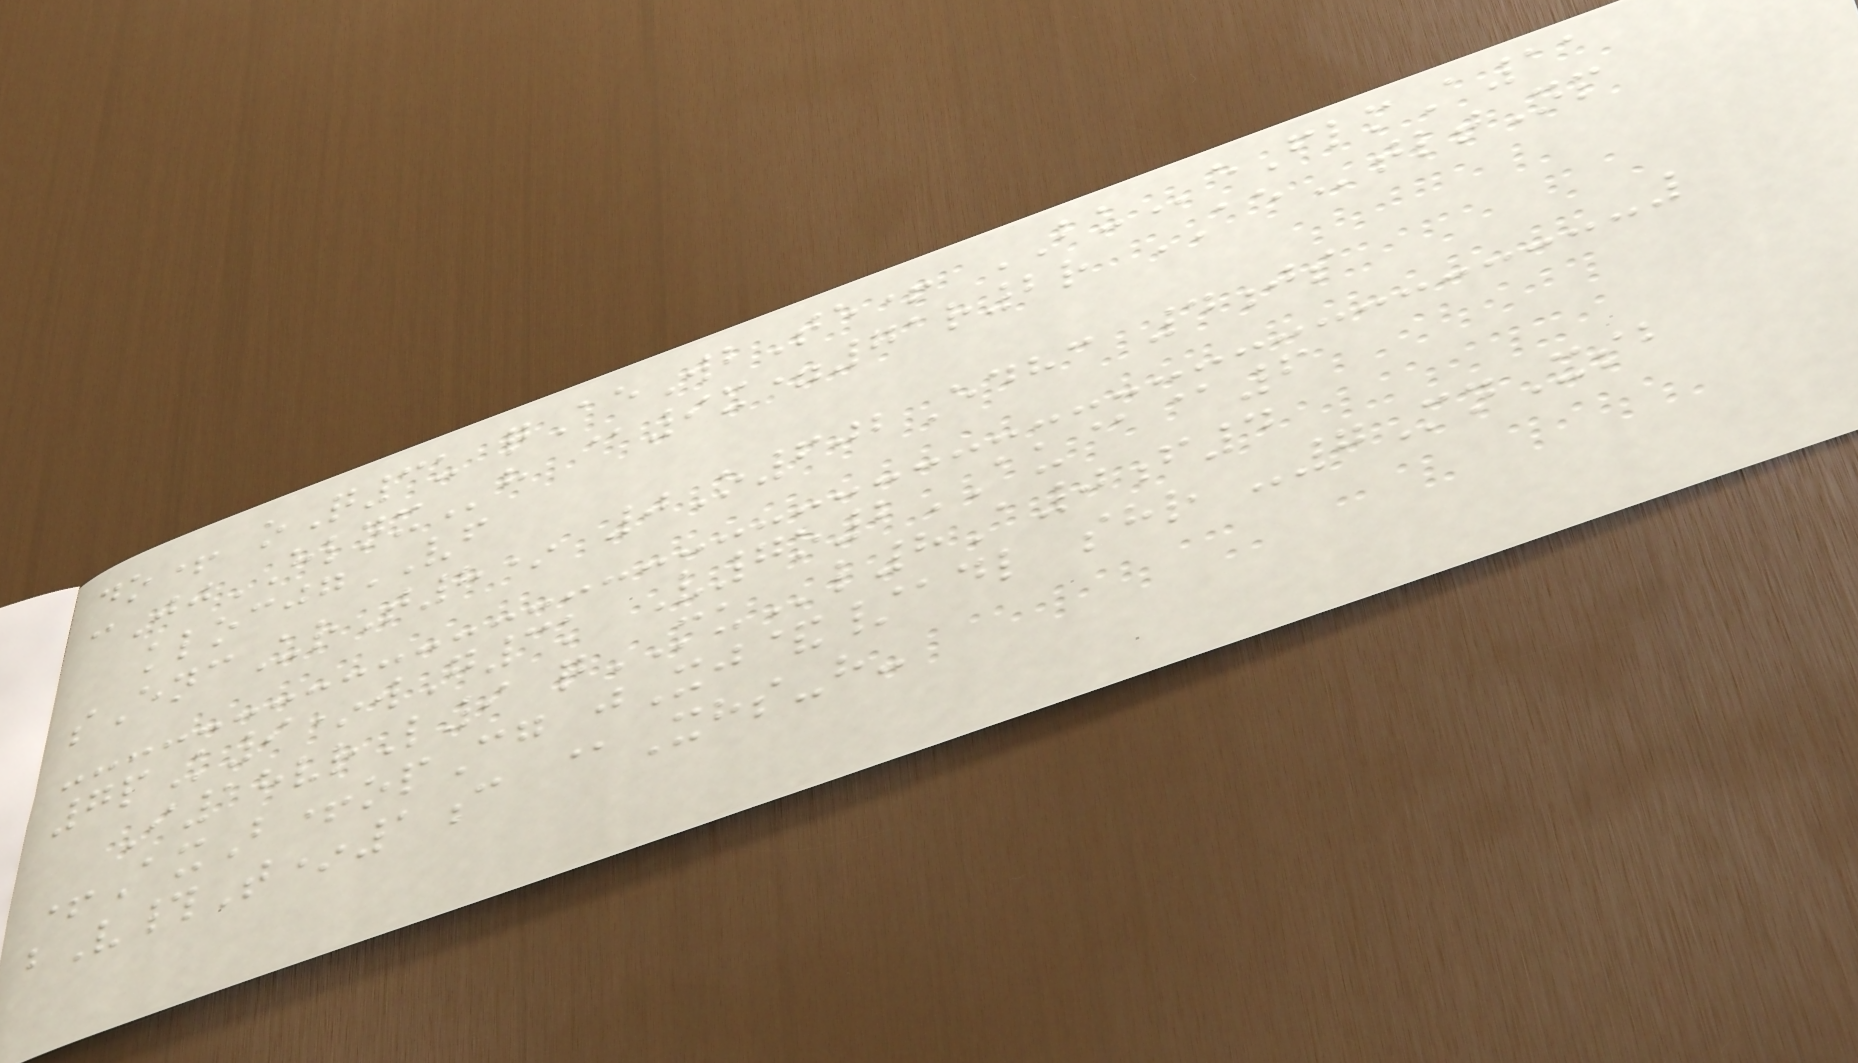do+ oQ3u qAeWbTe+ BUeFlmA11
cJjHLNXh @9x=71r2r AEtltNp
klocjgVF
sEncUrT8* 0O602Edhc 4js
7pK9*wG3k V7o2AU@@6
I18vrL9 qMUl8A0f4
+AxB+opCg jXj&/adl shr -7MnXsb
bV#T*1c @Xhs-h-
